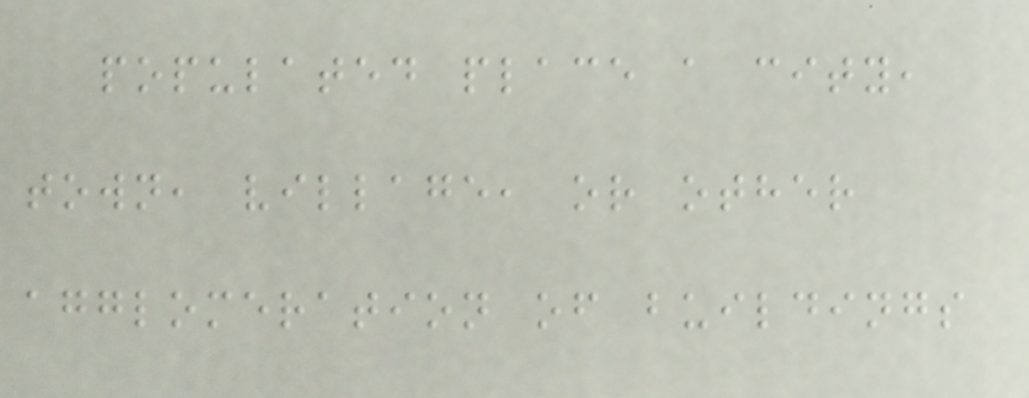populated place a city,
town, village, or other
agglomeration of buildings
